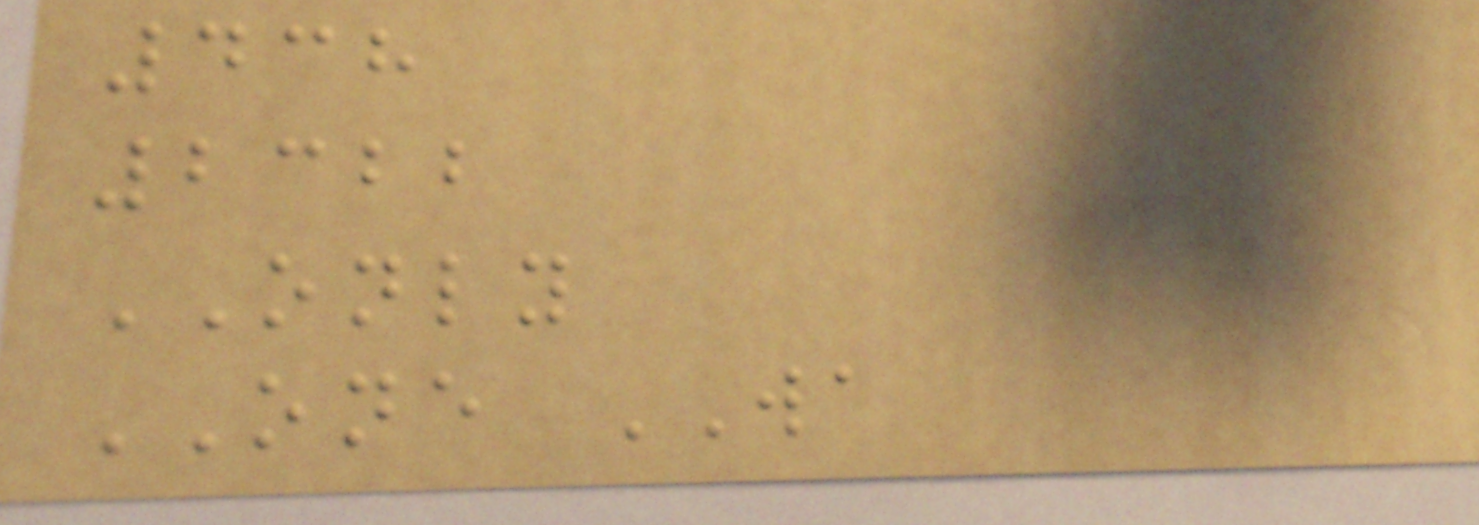438
2322
ONLY
ONE WA
